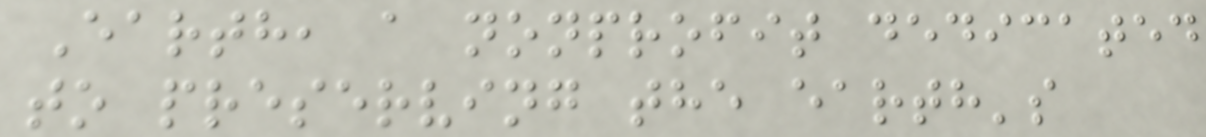Earth, a nonprofit dedicated
to preserving the earth's
